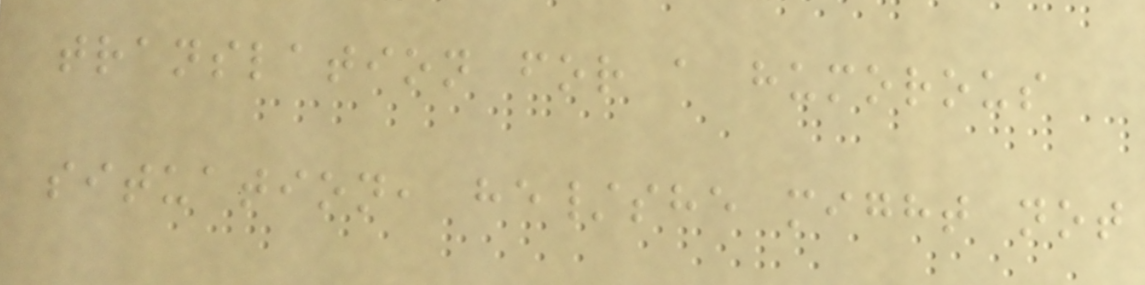translation for a humorous
situation, he/she might not
